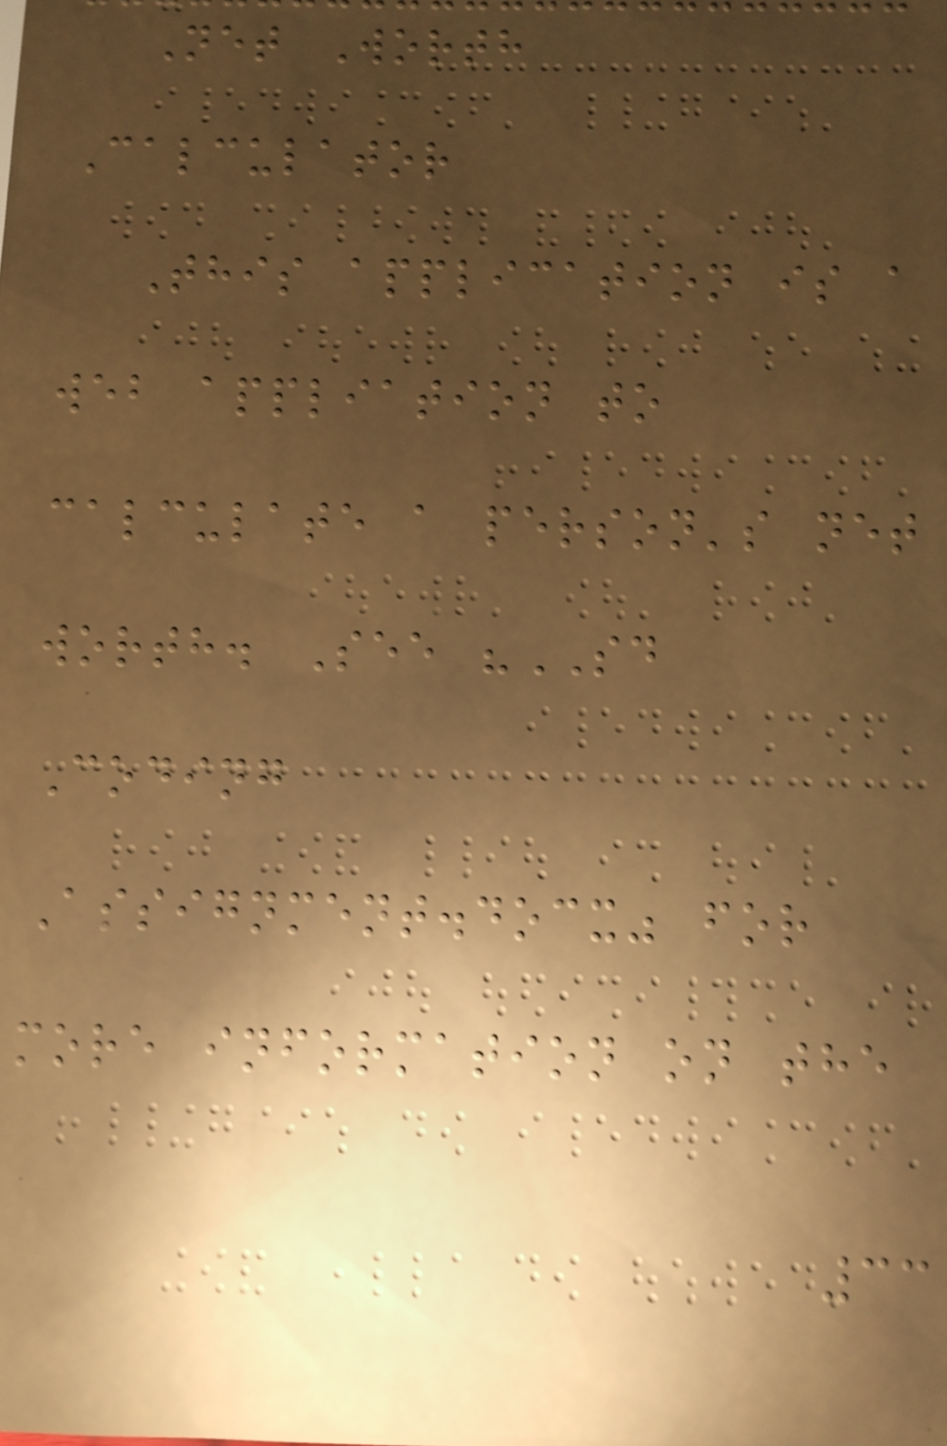Net Worth
Calculator
This application is a
web appliation to
calculate a person's net
worth. See "SD
Coding
Assignment.docx" for
more information on the
33
